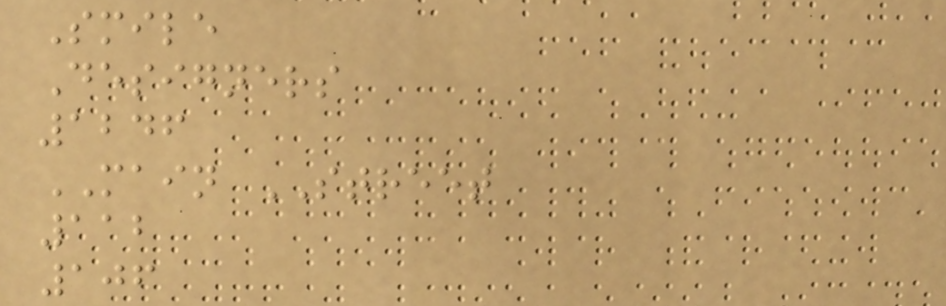Smile
Designers
1246
MAIN STREET
112
106
